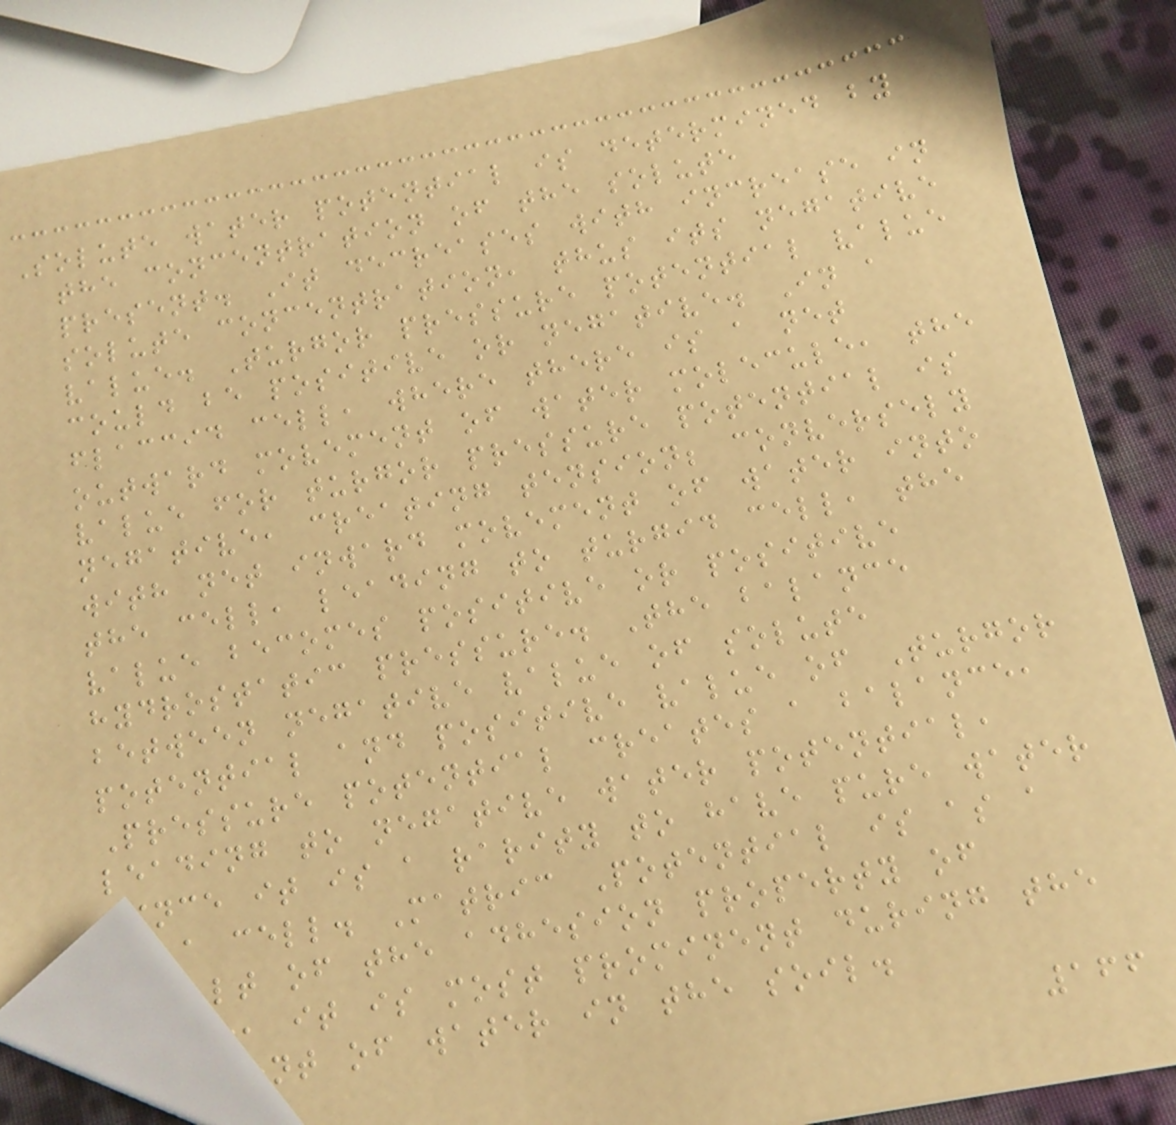Solute water potential is determined by
the concentration of the solute
present. It decreases with increase in
solute concentration, thus its negative
value. Turgor pressure potential value
could be positive or negative. In a
flaccid cell, where there is a net
outward movement of water molecule, the
value for turgor pressure potential is
negative, creating tension; conversely
with net inward movement of water into
the cell, leading to turgid cell, the
value becomes positive or positive
hydrostatic pressure. The balance
between negative value of solute
potential and positive value of Turgor
Pressure potential creates a balance,
leading to negative water potential,
since it is a rarity to have pure water
in a cell. Matric Potential is as a
result of the adhesion property of
water, it is most prominent during the
movement of water in the soil.
166
